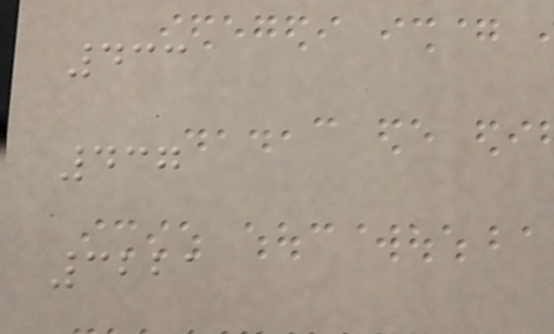433
437
3221
